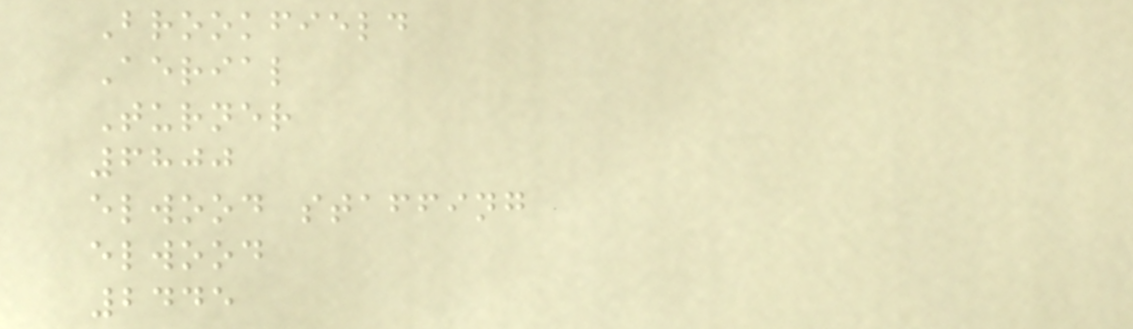Brookfield
Aerial
Turner
6800
elwood staffing
elwood
2445
